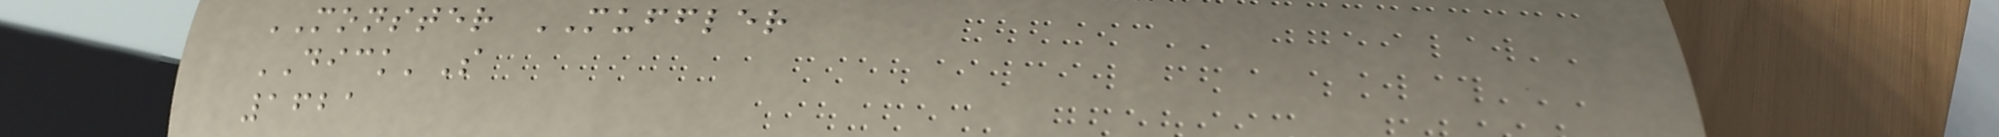MONSTER MUFFLER
DICK'S
1621
